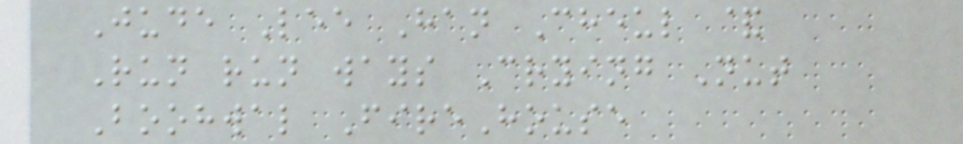Jude Lee Han Cheul &
Run run ways Crying Nut
Boohwal FireHouse
